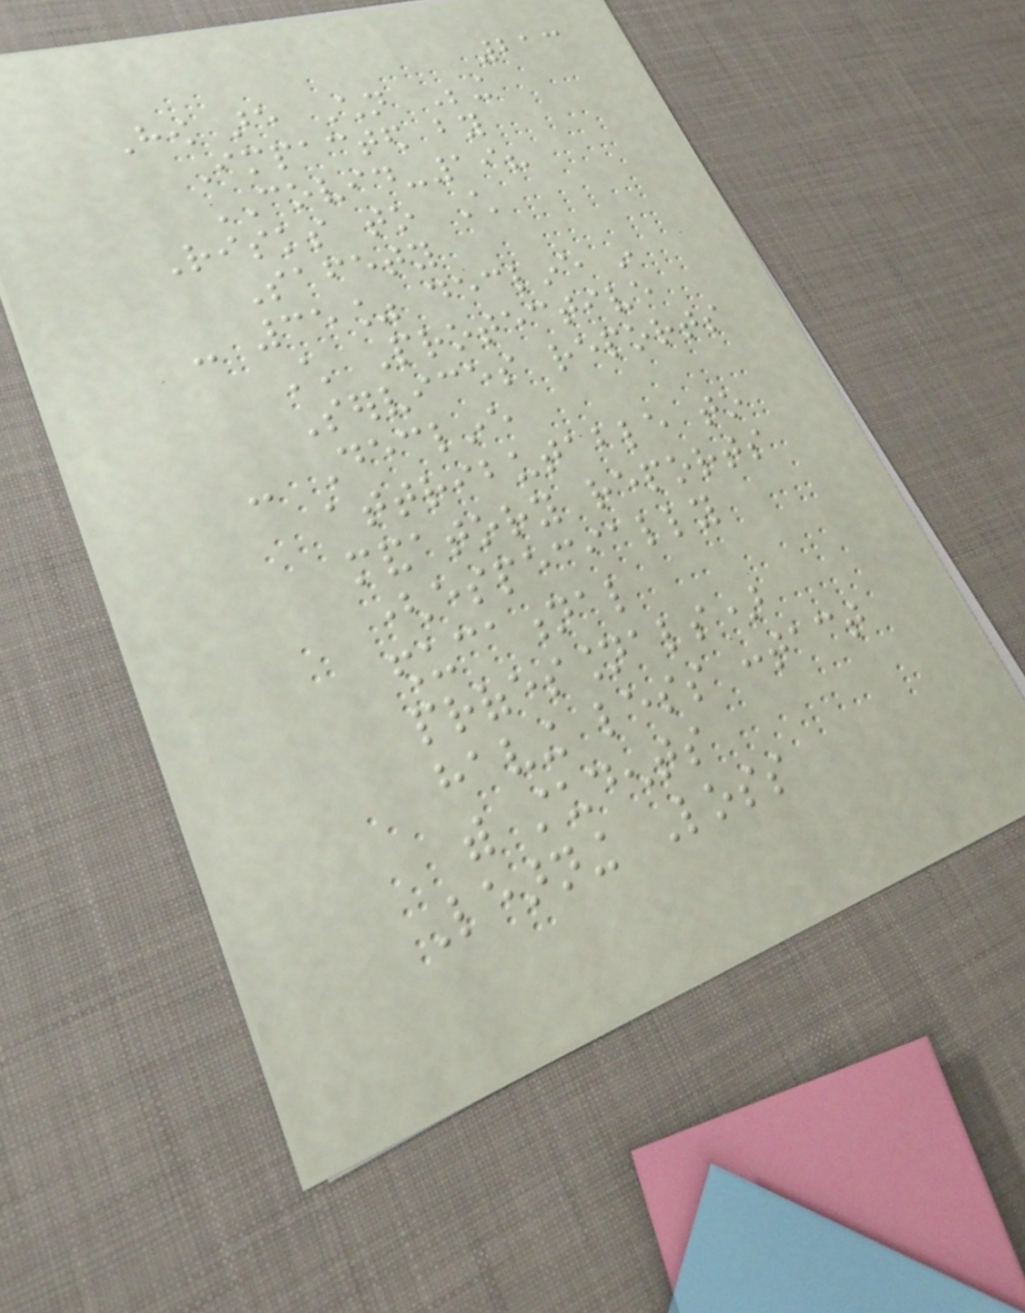213
How are Children Being
Impacted by
COVID-19?
Risks to Child
Safety
- 35% decline in
Child Protective
Services reports
- Decline
attributable to
mandatory reports
(especially
educational
professionals)
having less contact
with students
Learning Loss
